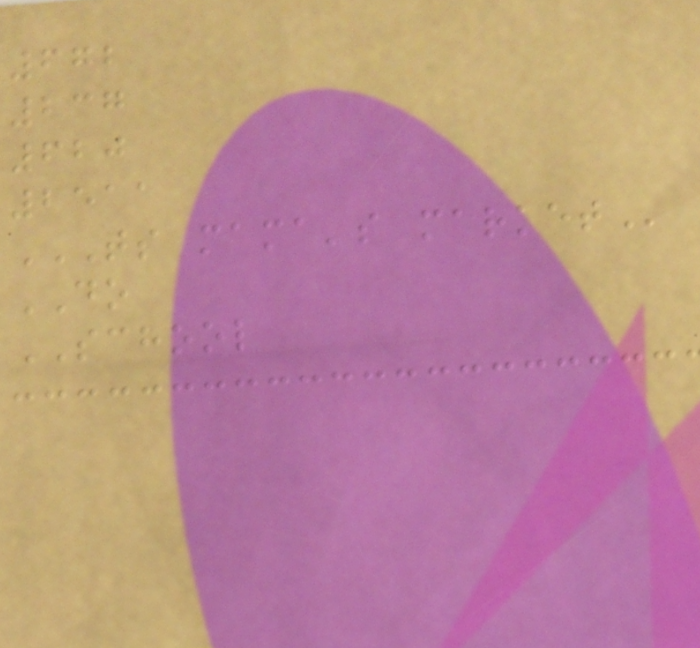672
237
620
2511
TS MAMA'S MARKET
DO
SCHOOL
